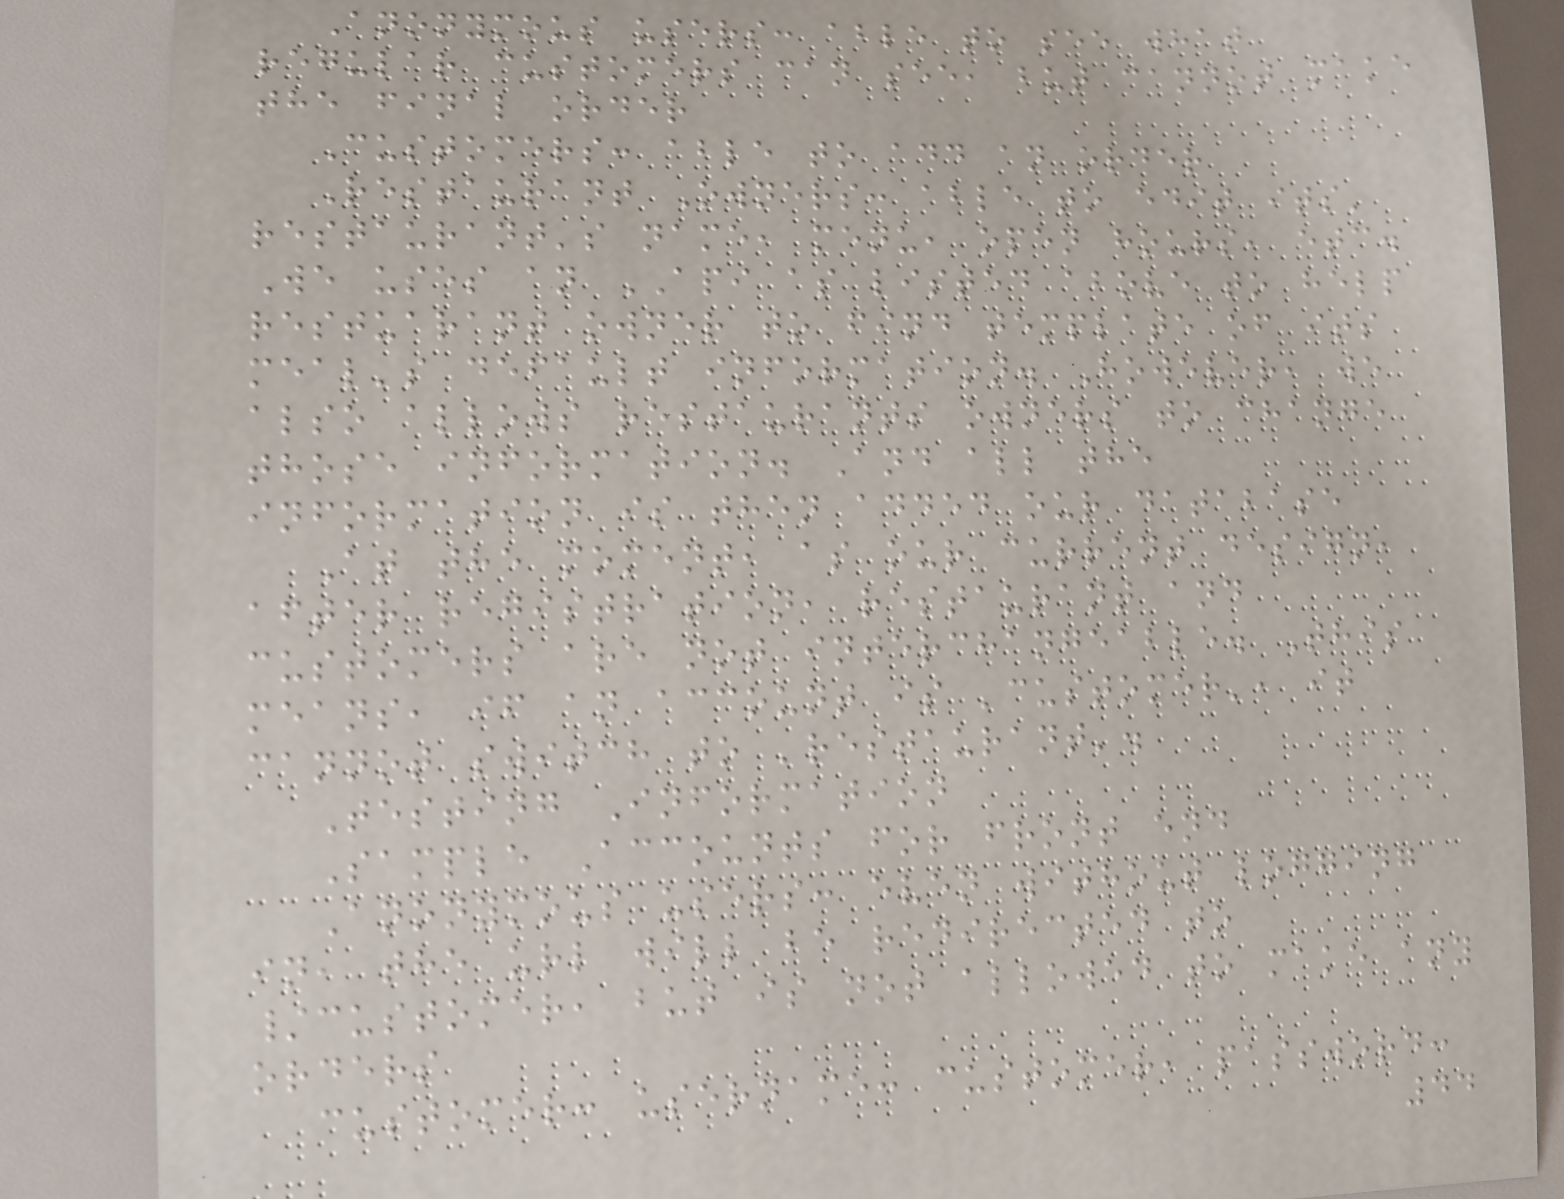Anonymous users: able to see what
regular customers can see, but cannot make
the final order
Customers: able to add an order
Restaurant Owners: able to edit its'
restaurant's name, menu, open hours, etc.
We uses an API as listed above to help
restuarant owner to find template of its
meal's default information. However, we
also allows restaurants owners to change
those information. And all the
information is then added our database
At the moment, as our current design,
after registration, restaurant and
customers are not interchangeable. This
means, if an account is 'customer', it
cannot switch to 'restaurant'.
Testing Information
Sample Accounts for front end
Anonymous users: even without logging
in, the url will be redirected to
/customer, but is not allowed to make any
orders
customer: username: customer, password:
44
